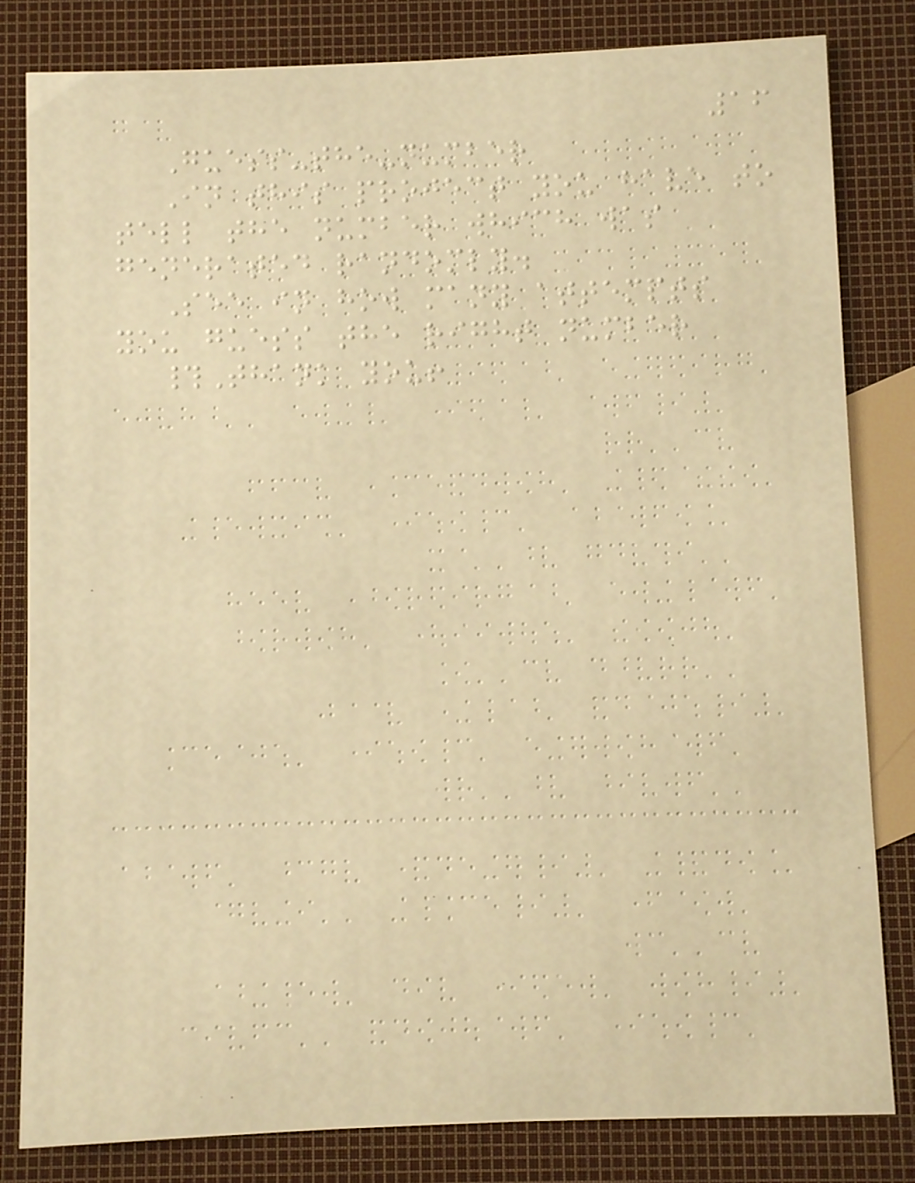16
Guess-the-number
In this project you have to
tell the number which was
generated randomly.
See in how many attempts
you guess the right number
#Thank you!
